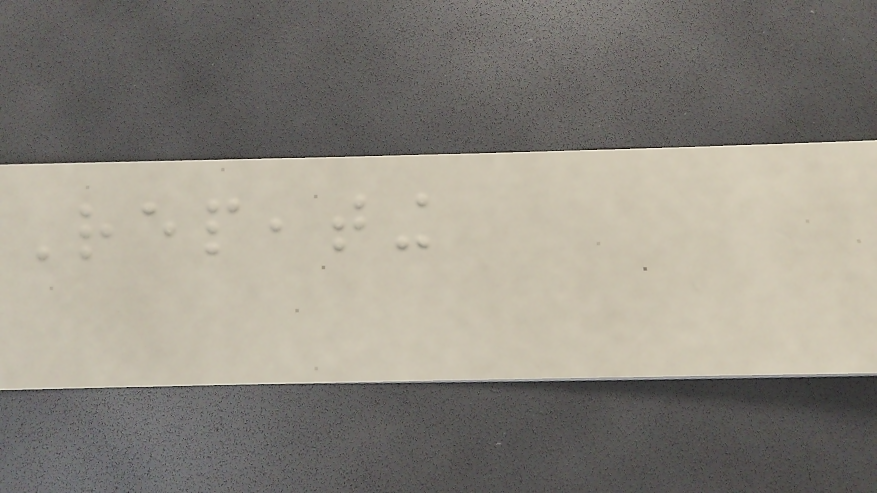Repeating
